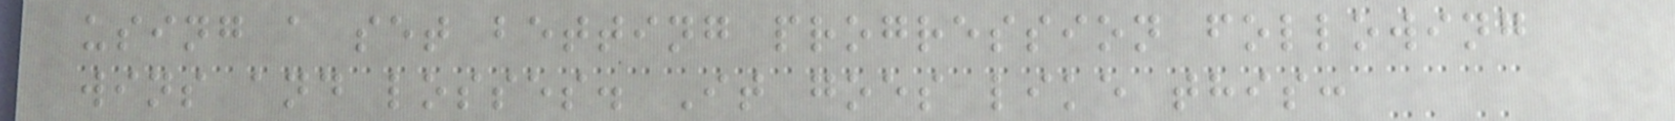using a set betting progression following
wins and losses. It goes like this:
